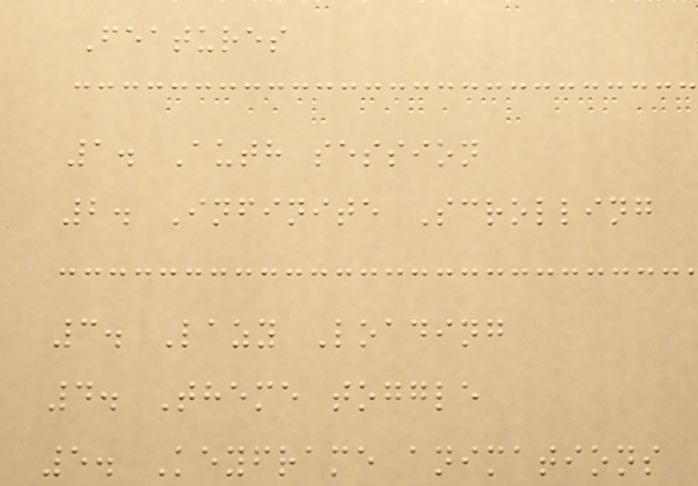Features
1. Auth session
2. Infinite Scrolling
3. Lazy Loading
4. Theme toggle
5. Keyframe animations
